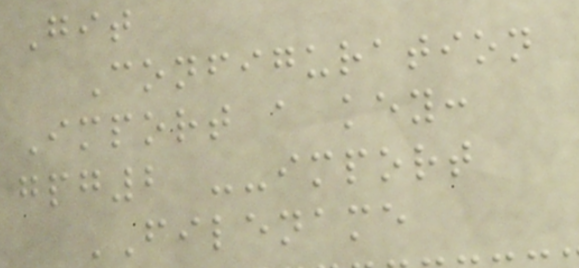Git
Configuration
Import a key:
gpg2 --import
FILENAME
